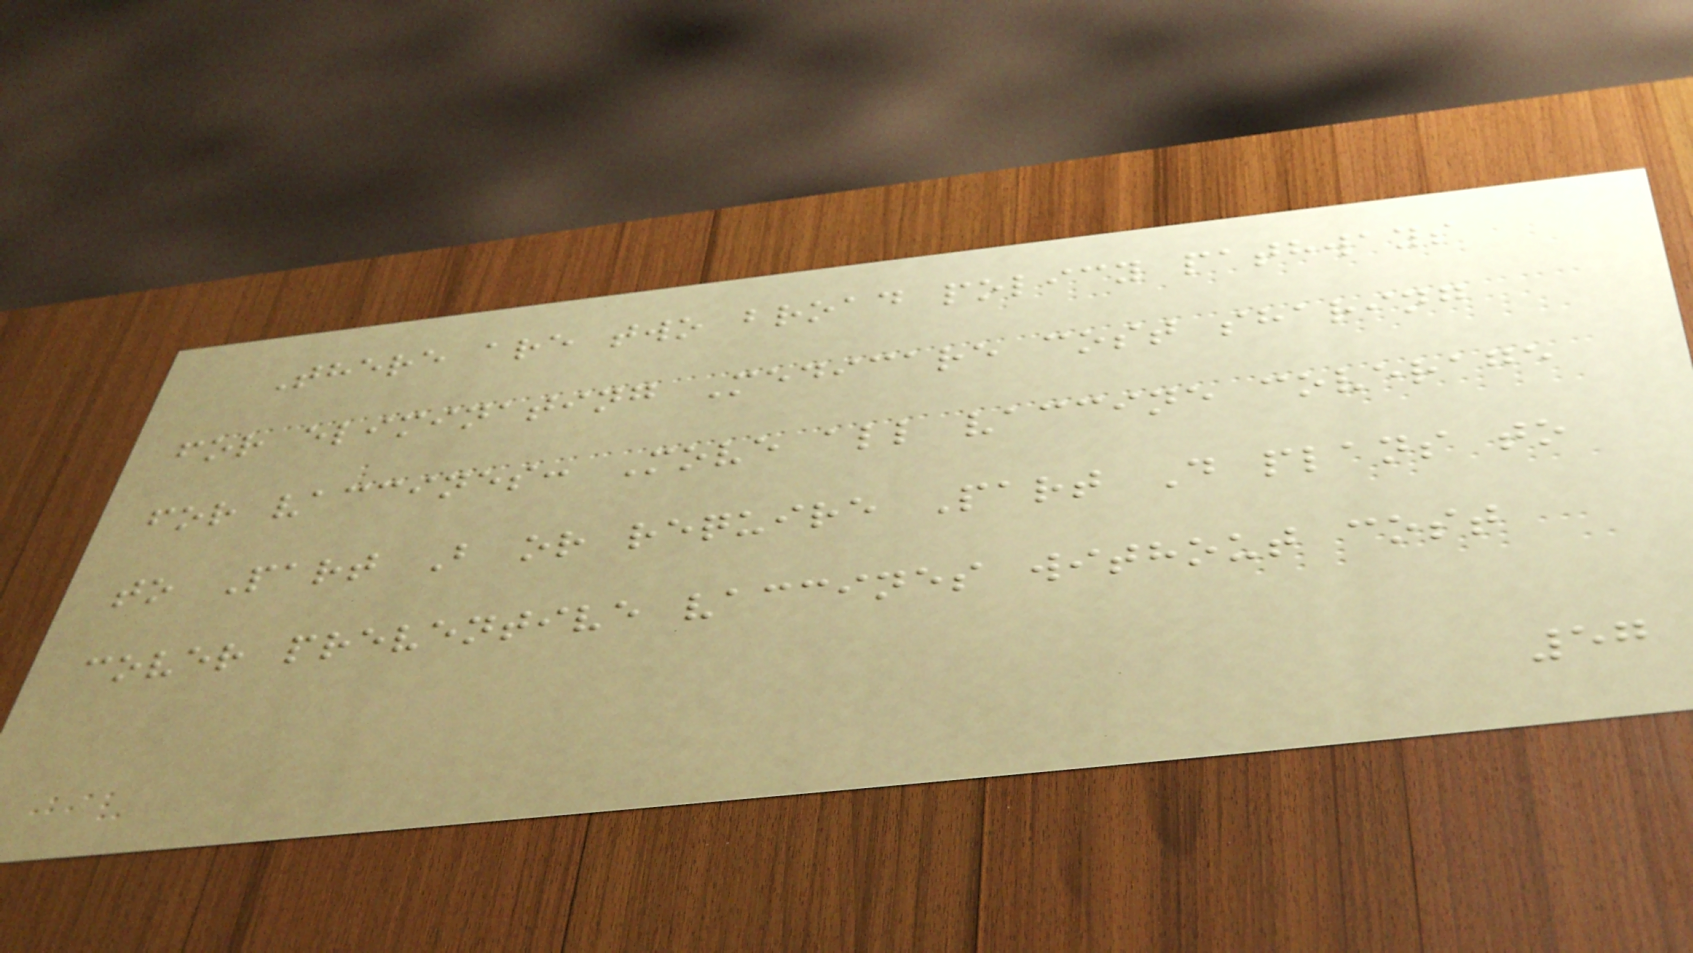There are two broad policy pathways
for eliminating Medicare cost sharing
for vaccines: Move all vaccine coverage
to Part B or require Part D plans to
cover preventive vaccines without cost
57
